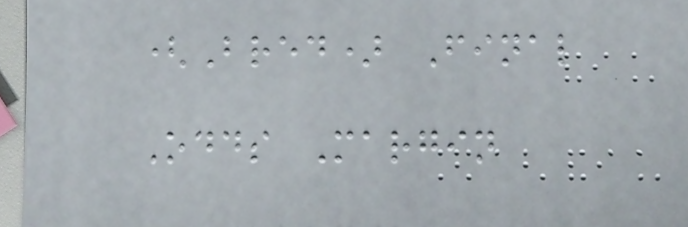(Bred) Final
Odds Margin
